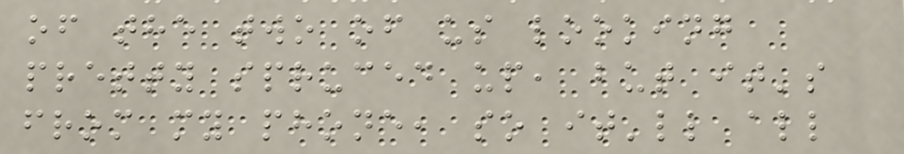of the two of us looking
pretty spruced up, but it's
from my phone, so it'll all
